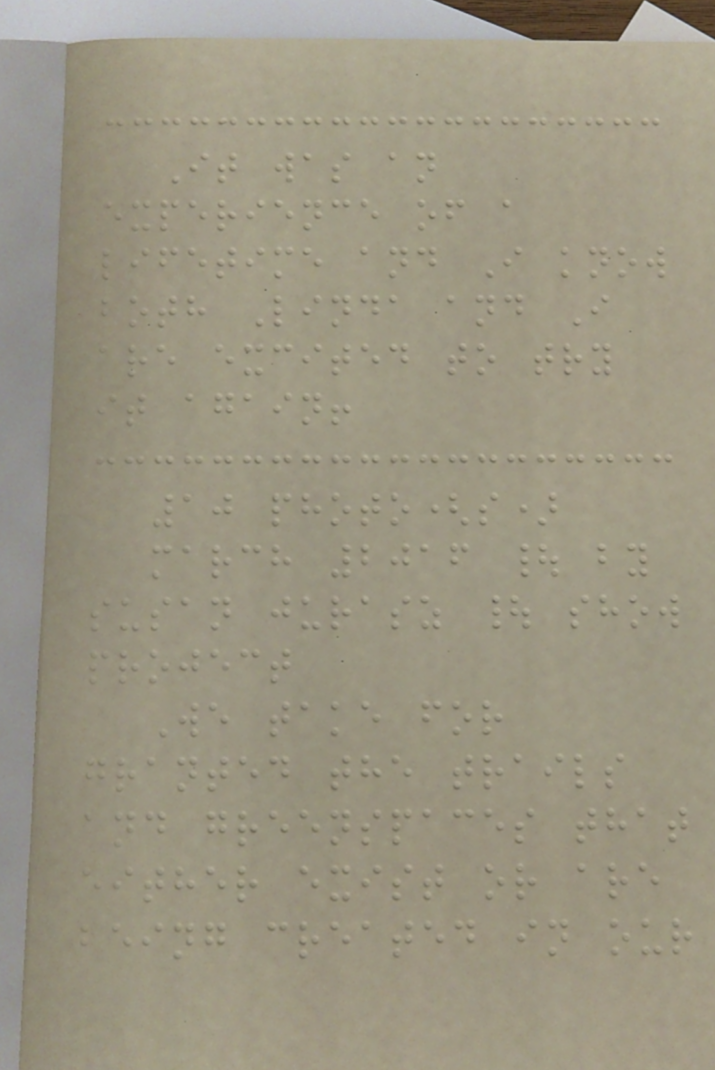It was an
experience of a
lifetime and I know
both Linda and I
are excited to try
it again!
10 photo(s)
march 2016 | by
susan jurasz | show
project
We take for
granted the trails
and greenspaces that
either exist or are
being created in our
